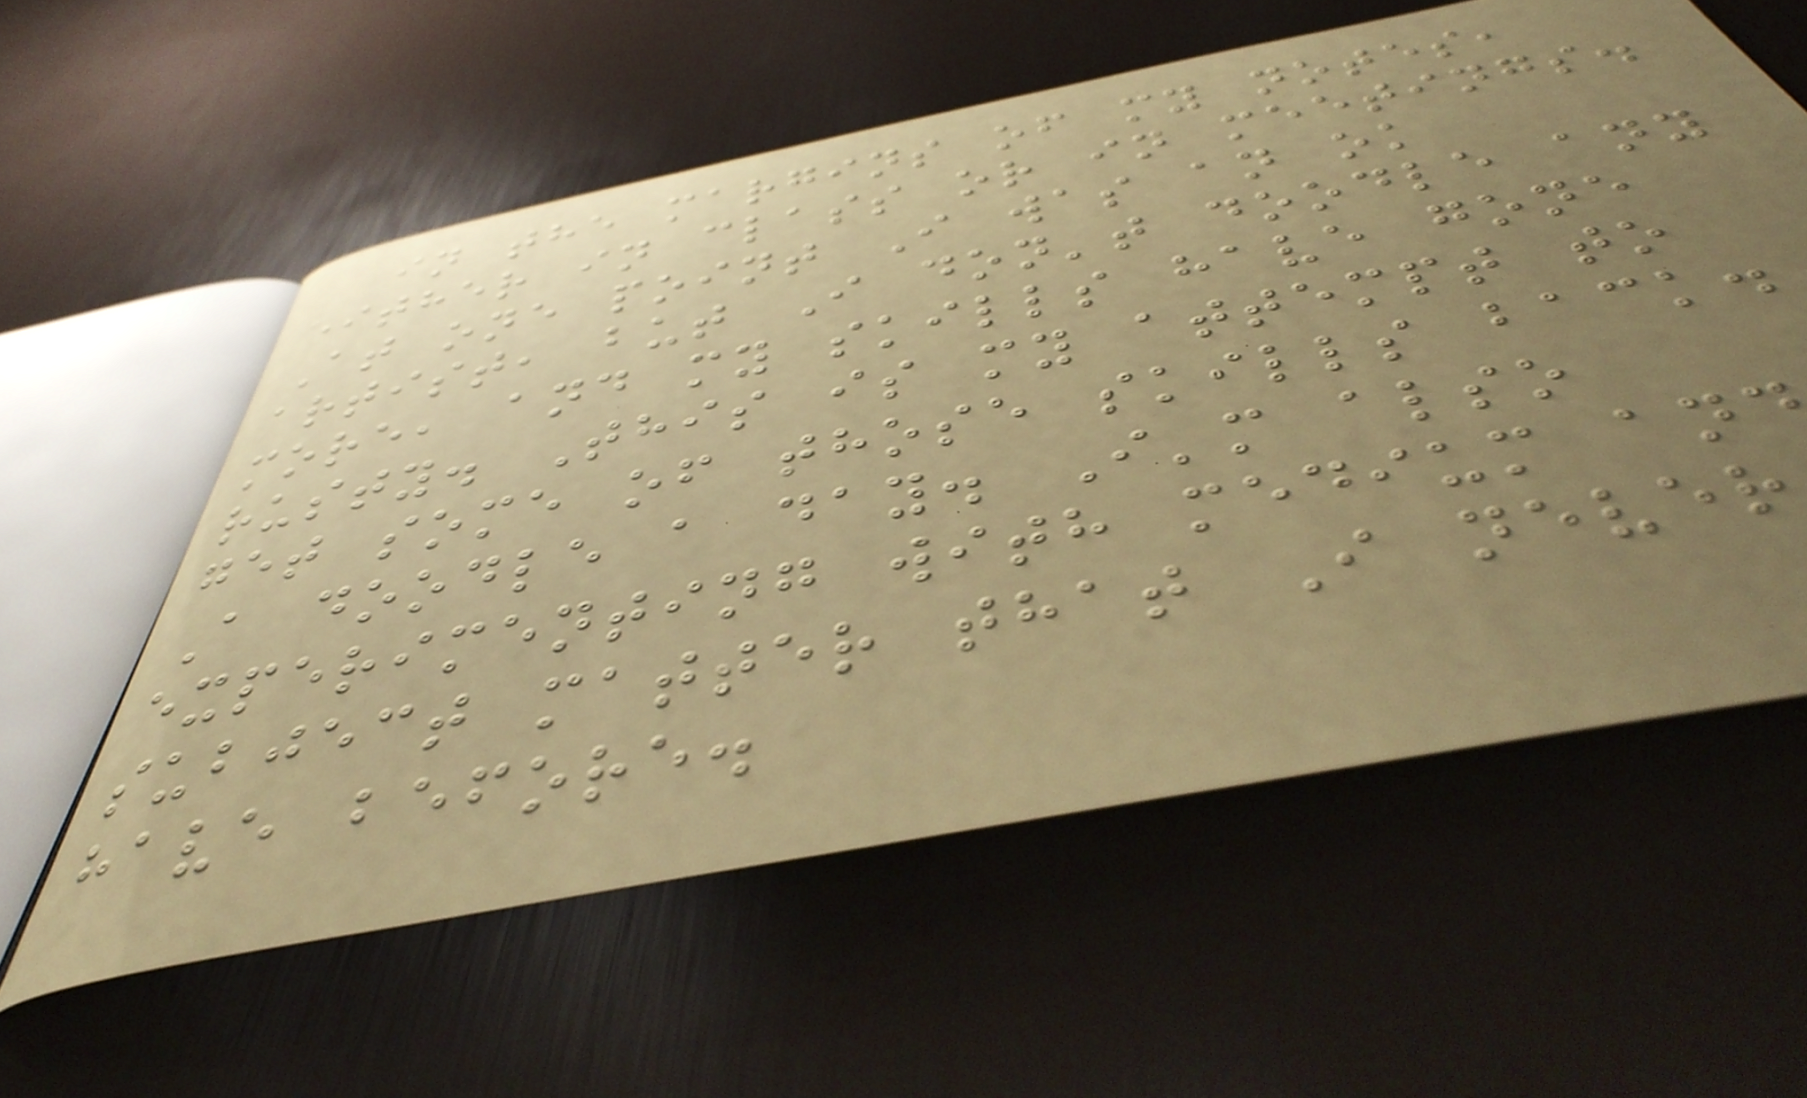in the margins of my notes,
either in class or in meetings.
At one point I was an ok
artist, but I don't doodle any
more, and my skills have gone
rusty. This is my attempt to
get some of those skills back.
A doodle a day. I'm also
experimenting with medium and
subject matter that I never
have before.
